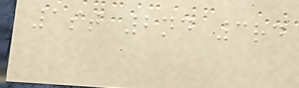1st 2nd 3rd
